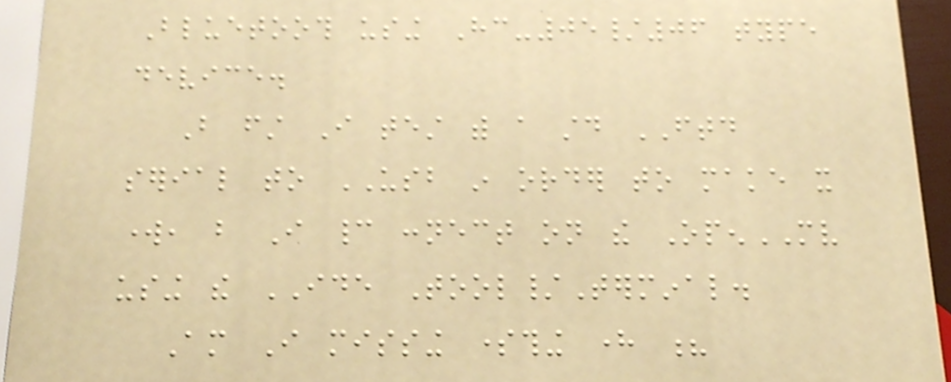Bluetooth using Hc-05/06 type
device.
But first I test with a std FTD
serial to USB in order to make it
work, but I cannot connect on the OpenMV
using the IDE Tool/Terminal.
Am I missing something here ?
